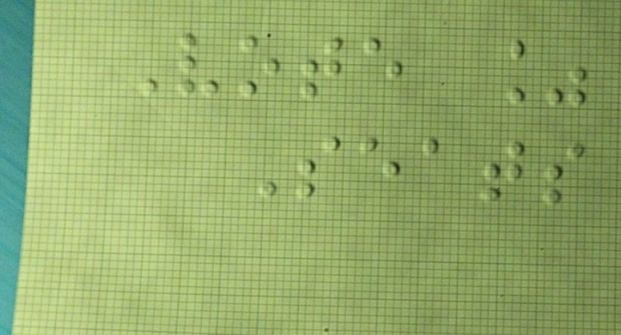Vote %
Seats
